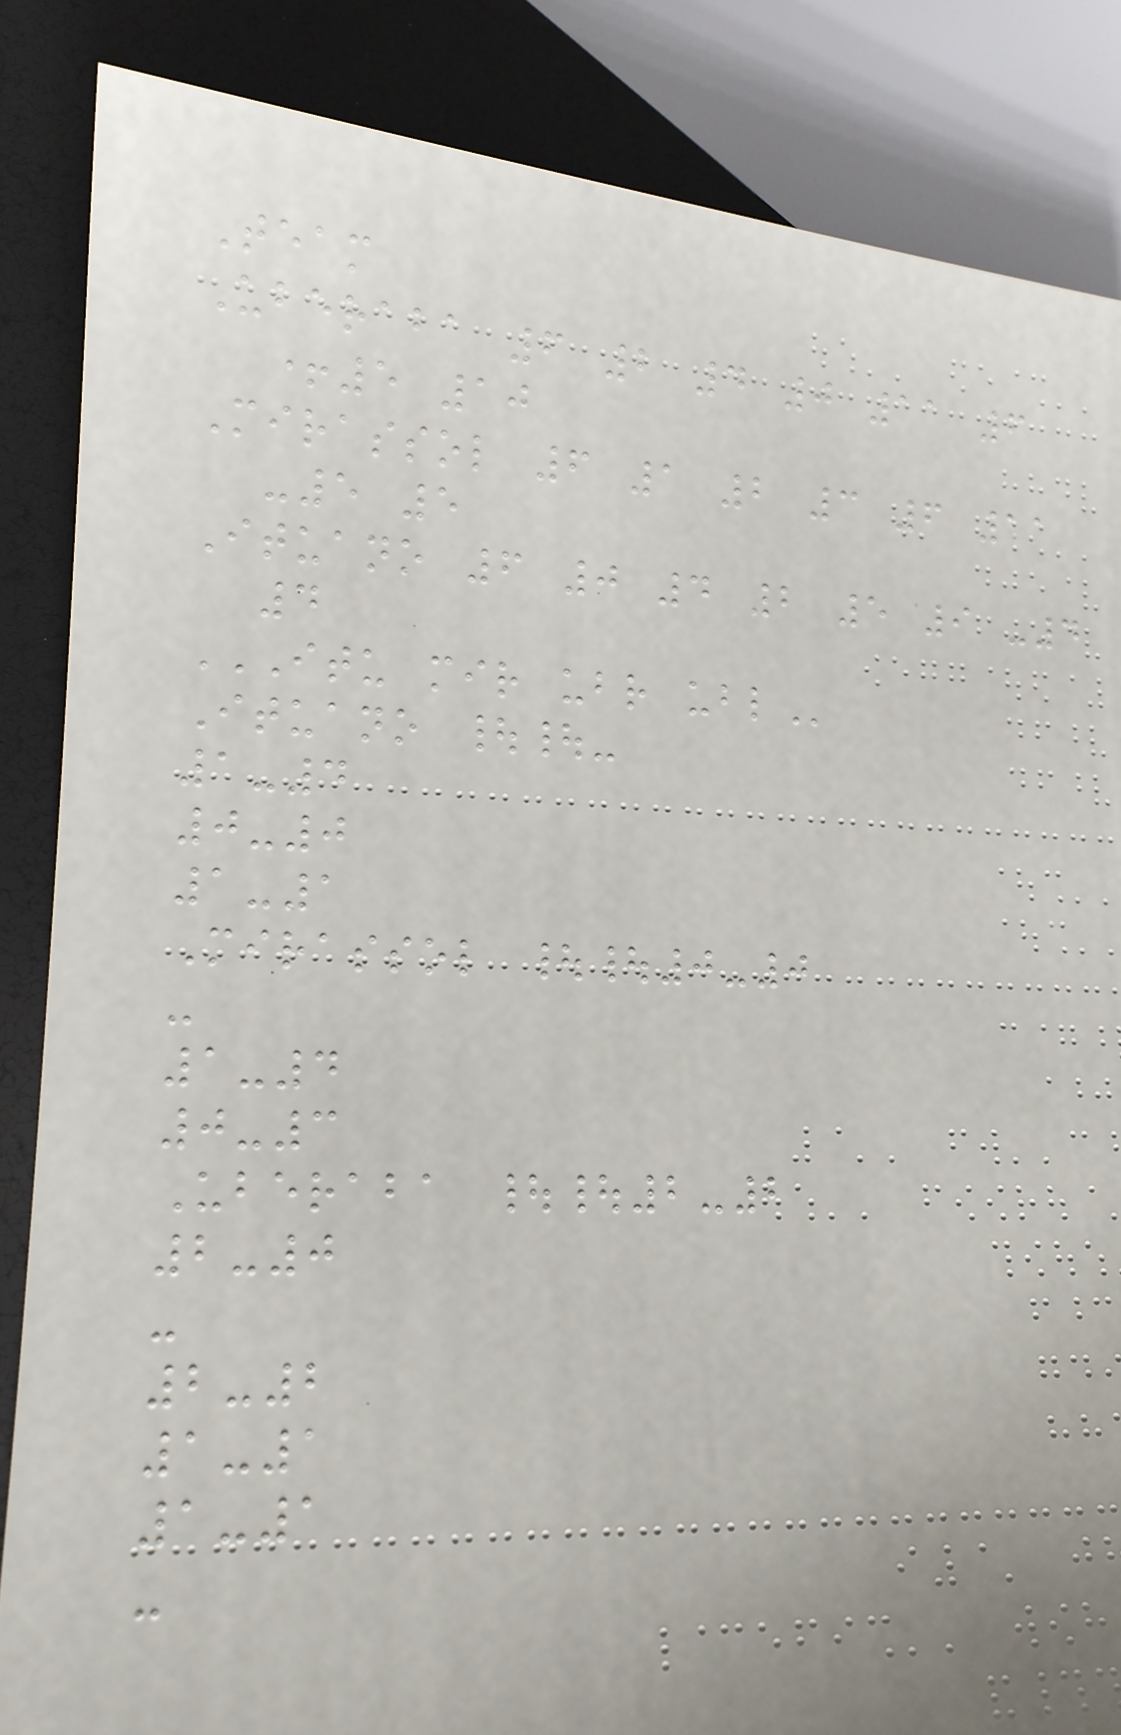Team
Uberaba 6 2 4 0 11 6
+5 10
Mirassol 6 1 2 3 6 11
-5 5
Ituano 6 0 4 2 5 9 -4
4
ITU MIR UBR UBL
Ituano ||-
1-4
0-0
1-1
Mirassol ||0-0
-
1-4
0-3
Uberaba ||2-2
2-0
-
2-2
1-1
1-1
-
